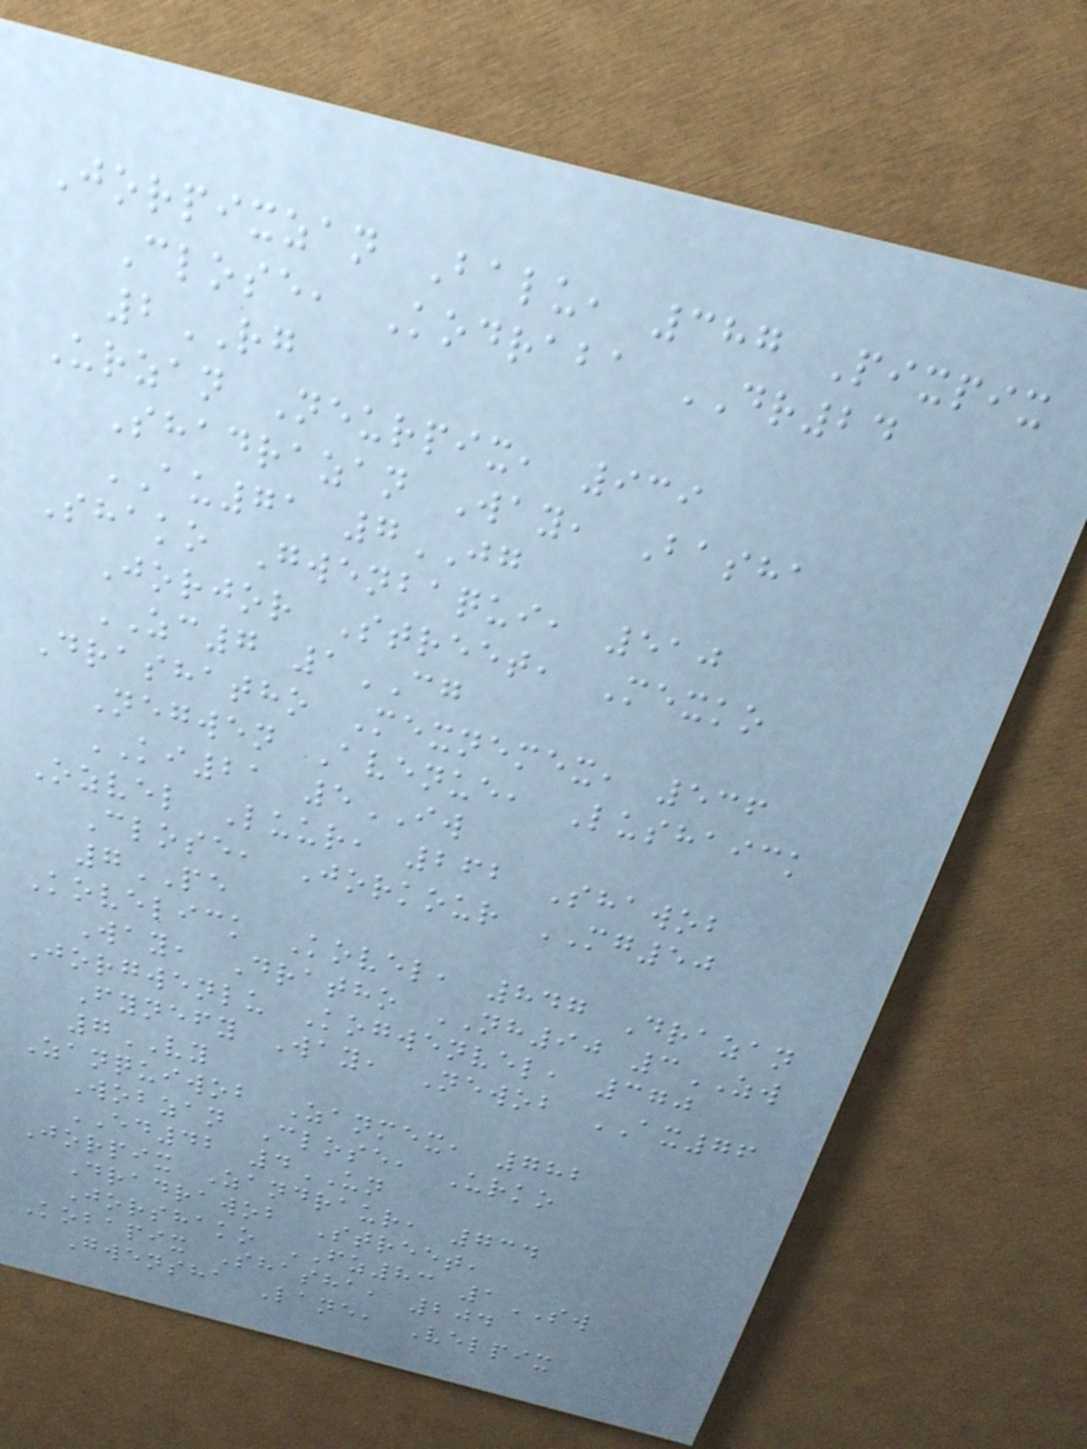Jorpixzan Balu, 387 Pixpix
Close, Kodraba DR24
2RG
Urzan Neurpix, 939
Shadrazan Way, Basha
AU71 7JG
Shako Gwenbaqui, 510
Jorjor Street, Mexko
ZC7 1CG
Drashatho Mexnemex, 536
Negwen Avenue, Lushaick
KI21 5IW
Ozvel Luur, 262 Shawob
Close, Jorkour MG50
7PE
Kovelick Kovel, 847 Drazan
Way, Dratho NH90 3ZW
Jorgwenlu Kogwenvel, 370
Fynefy Way, Newob AX76
7VY
Zanquiwob Zanmex, 782
Wobzan Close, Urko
ED42 4UN
Jorpix Zandraur, 734
Dradrawob Street,
Jorshako FZ83 1SW
Kobapix Shasha, 204
Gwensha Lane, Velpix
